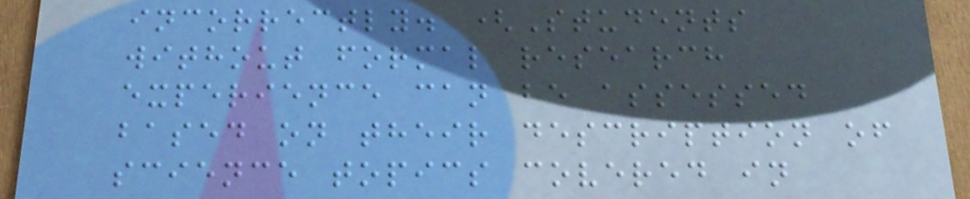incorrectly. (Students
without formal research
experience can be assessed
based on their description of
science topics covered in
